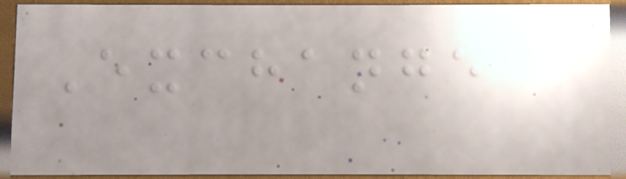Exchange
